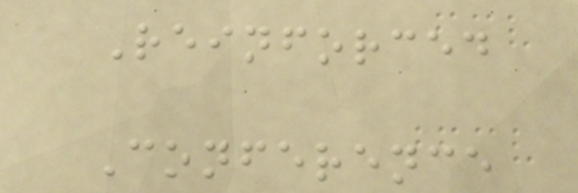Reinforced
Conference
